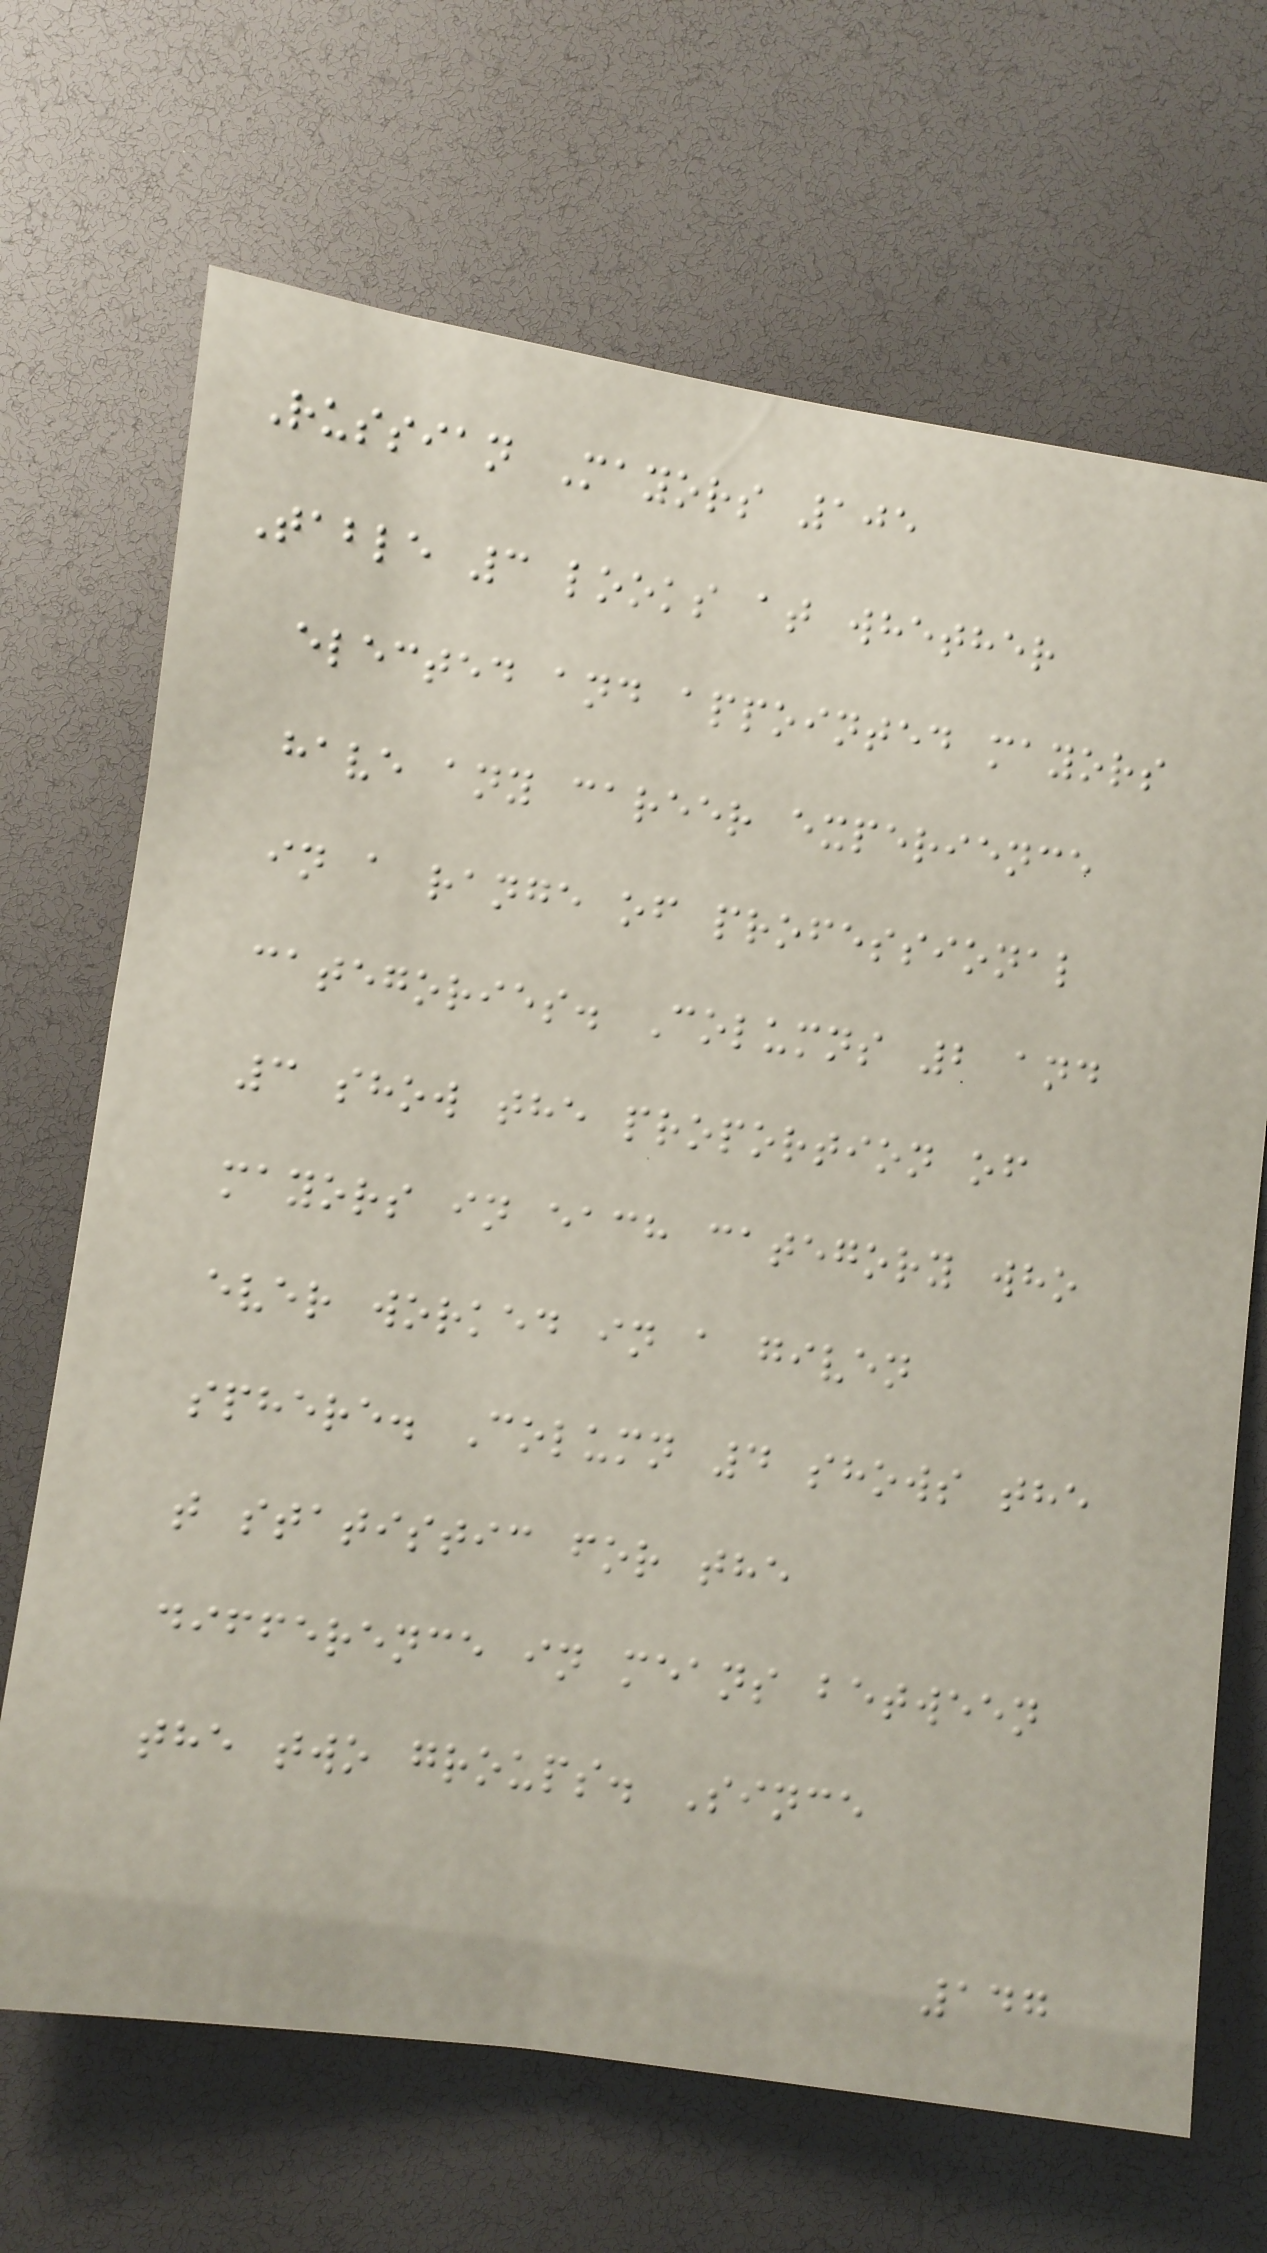Russian Mayors 105
Table 3 looks at whether
elected and appointed mayors
have any career experience
in a range of professional
categories. Columns 2 and
3 show the proportion of
mayors in each category who
ever worked in a given
sphere. Column 4 shows the
t statistic for the
difference in means between
the two groups. Since
147
